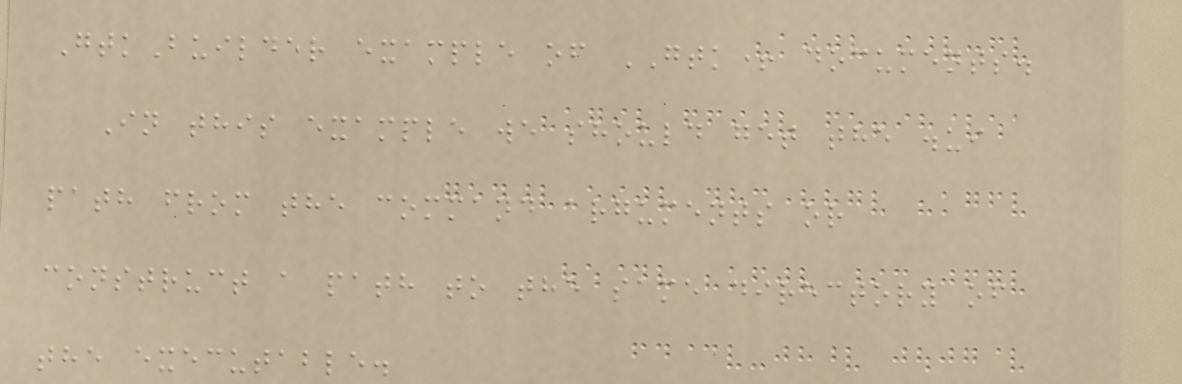GtkBuilder example of GTK+ documents.
In this example we should get the .ui
path from the command arguments or
construct a path to the same directory of
the executable.
